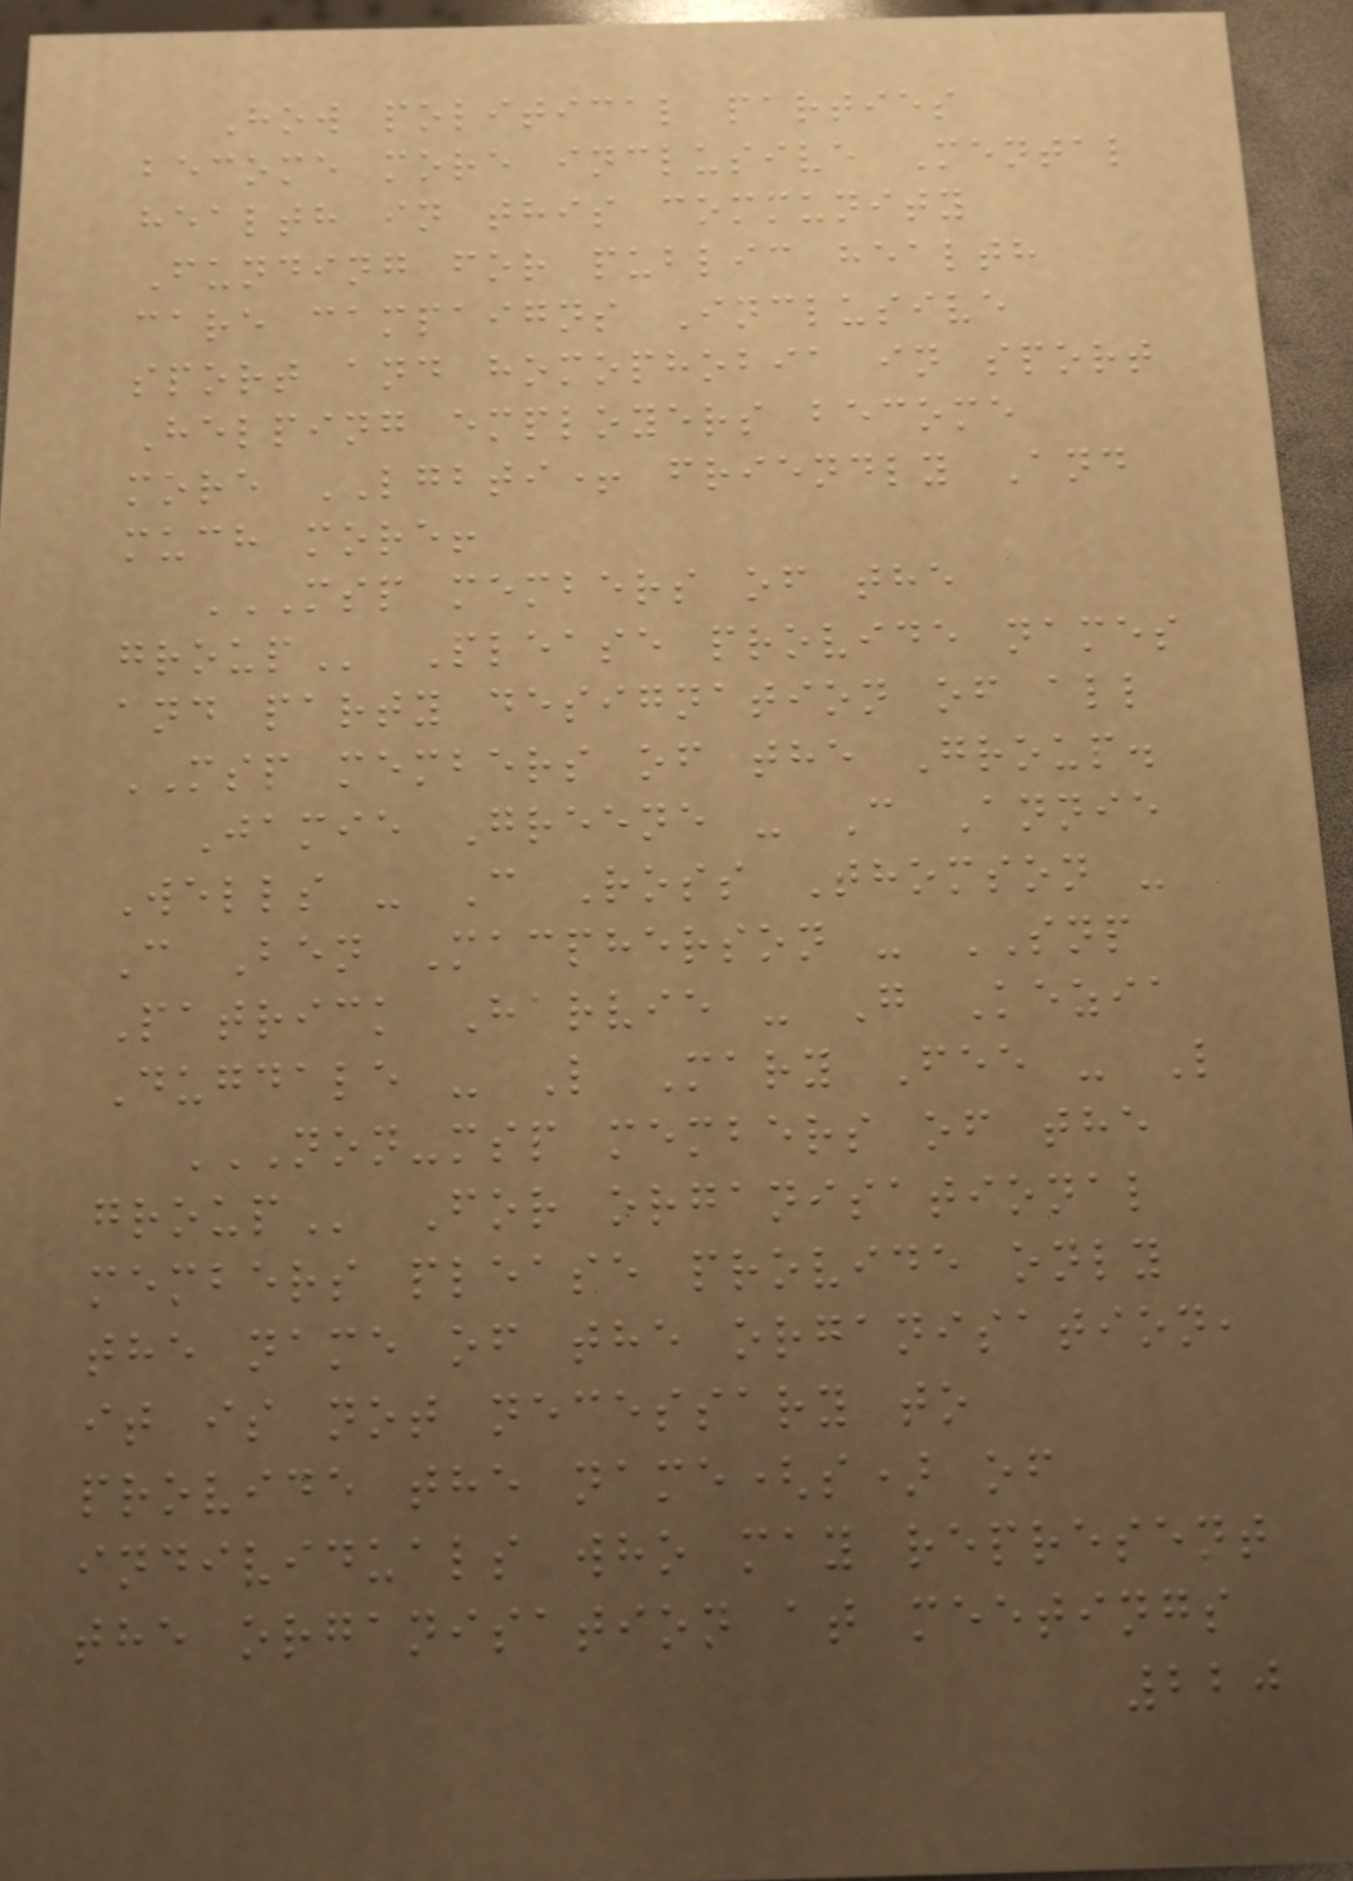How political parties
become more inclusive Mental
health in this community
Funding for public health
care campaigns Inclusive
sport and homophobia in sport
Helping employers become
more LGBTI+ friendly And
much more!
MSP MEMBERS OF THE
GROUP Please provide names
and party designation of all
MSP members of the Group.
Jamie Greene - C Annie
Wells - C Ross Thomson -
C Ben Macpherson - SNP
Patrick Harvie - G Kezia
Dugdale - L Mary Fee - L
NON-MSP MEMBERS OF THE
GROUP For organisational
members please provide only
the name of the organisation,
it is not necessary to
provide the name(s) of
individuals who may represent
the organisation at meetings
220
